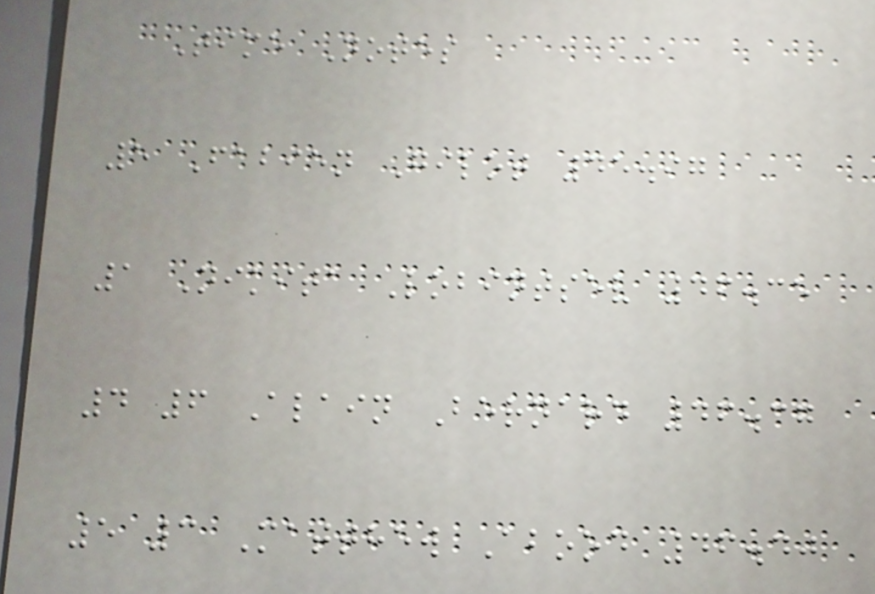Time Notes
5 Fabien Gilot 45.97
1 Nikita Lobintsev 46.35
4 6 Alain Bernard 46.37
5 3 Matthew Abood 46.40
